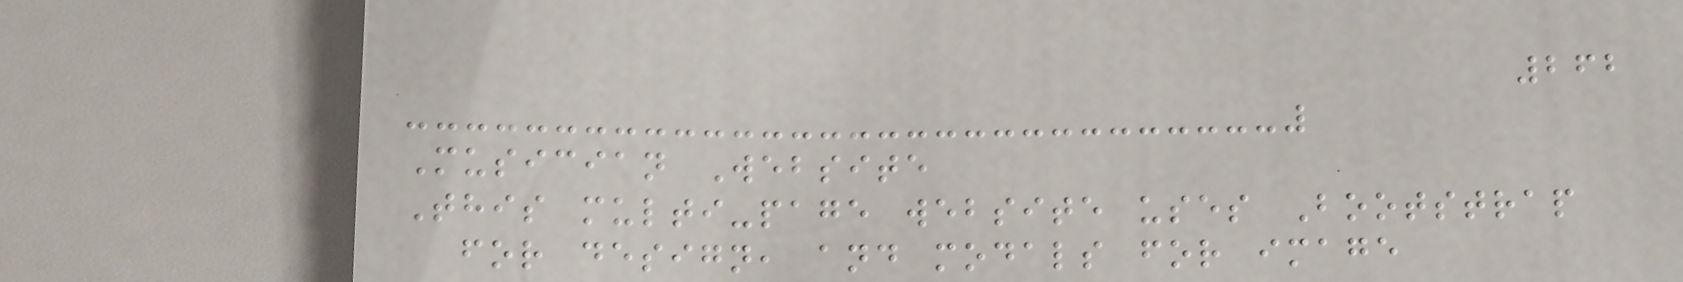262
Musician Website
This multi-page website uses Bootstrap
for design, and modals for image
